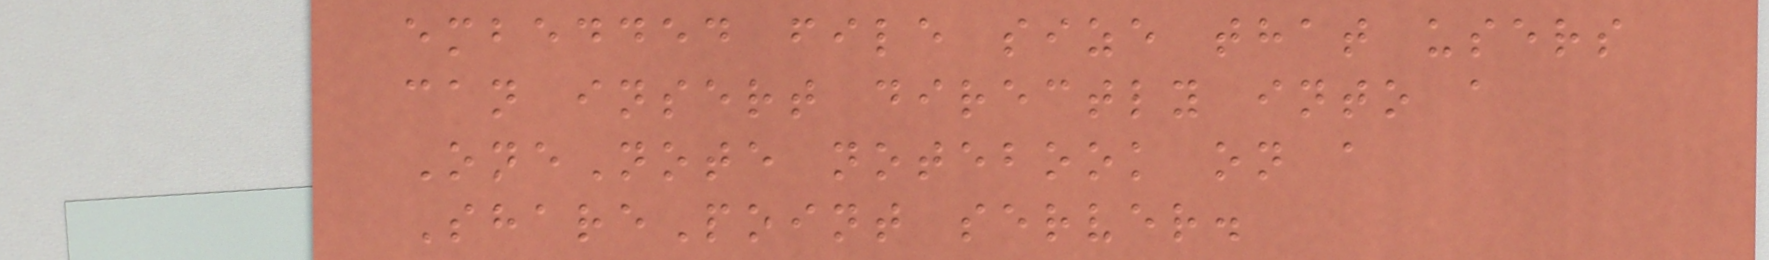embedded file size that users
can insert directly into a
OneNote notebook on a
SharePoint server.
